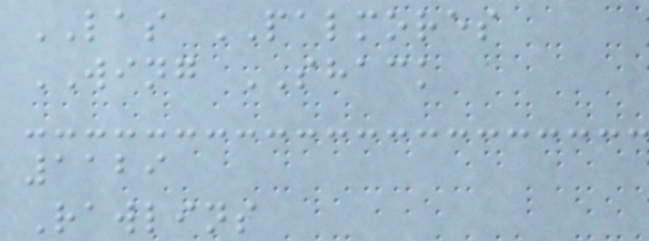LAS PALMORES
WING SHACK
1129
Rawlins
